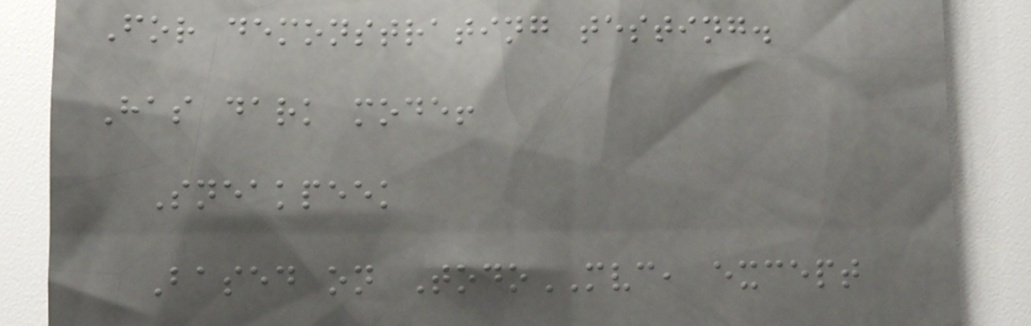For demonstrating testing.
Has dark mode!
Sneakpeek
Based on TodoMVC, except
